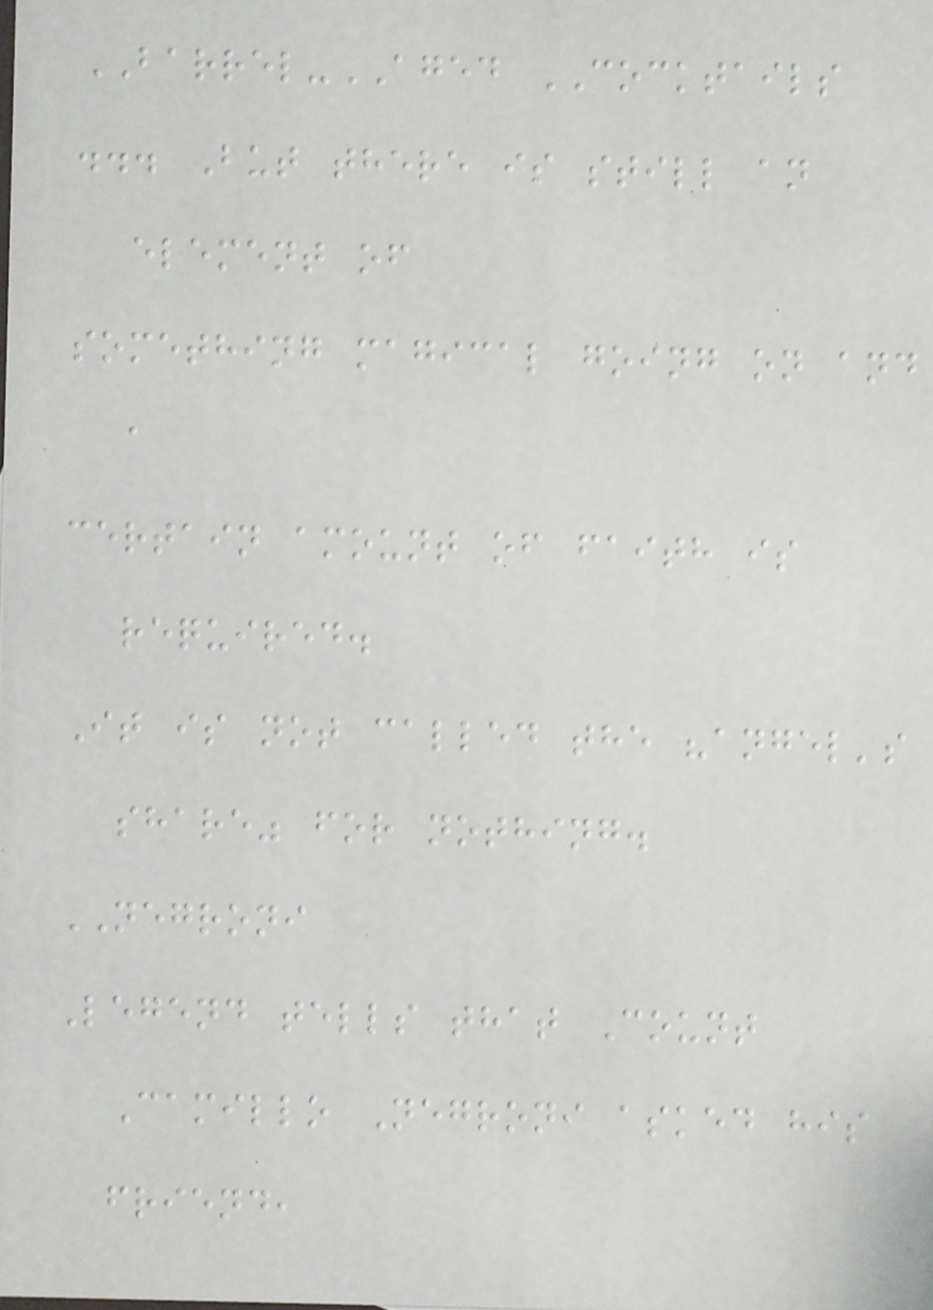BARREL-AGED COCKTAILS
... But there is still an
element of
something magical going on and
a
certain amount of faith is
required.
It is not called the "angel's
share" for nothing.
NEGRONI
Legend tells that Count
Camillo Negroni asked his
friend,
